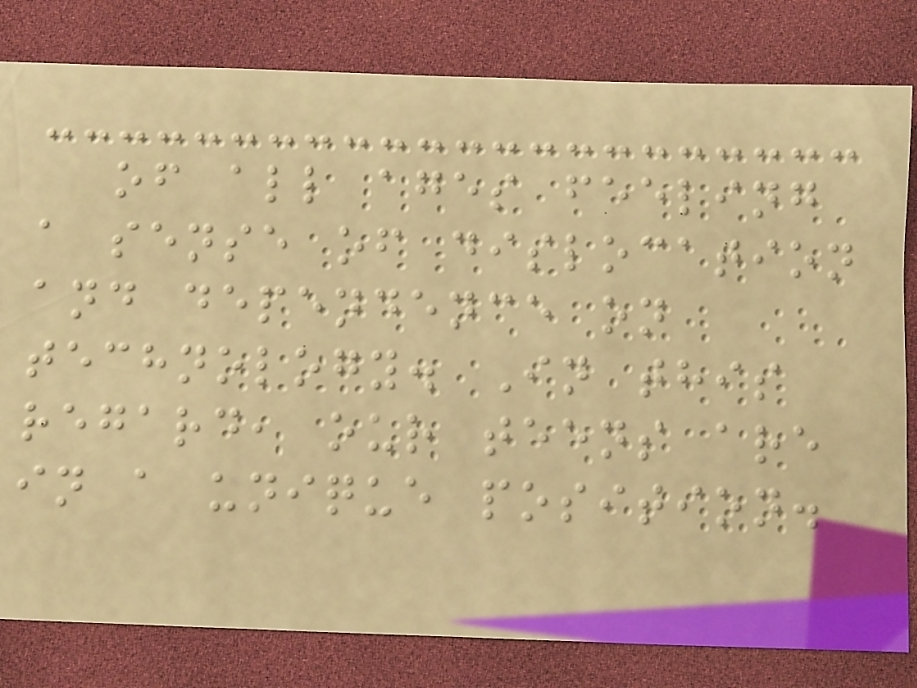of all ages feeling
a sense of dislocation
and dependence on
technology. In this
regard, our teens are
in a unique position.
